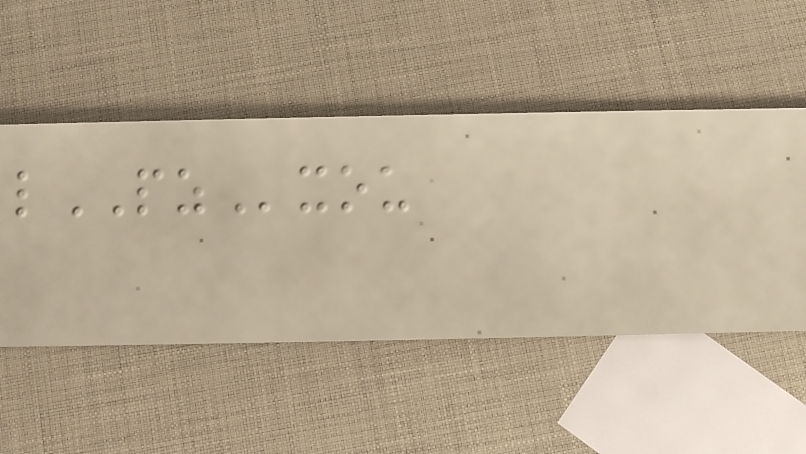lPZxou
